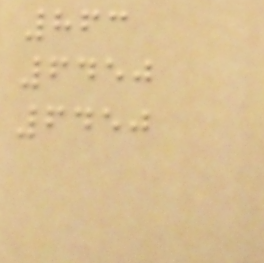863
6450
6450
